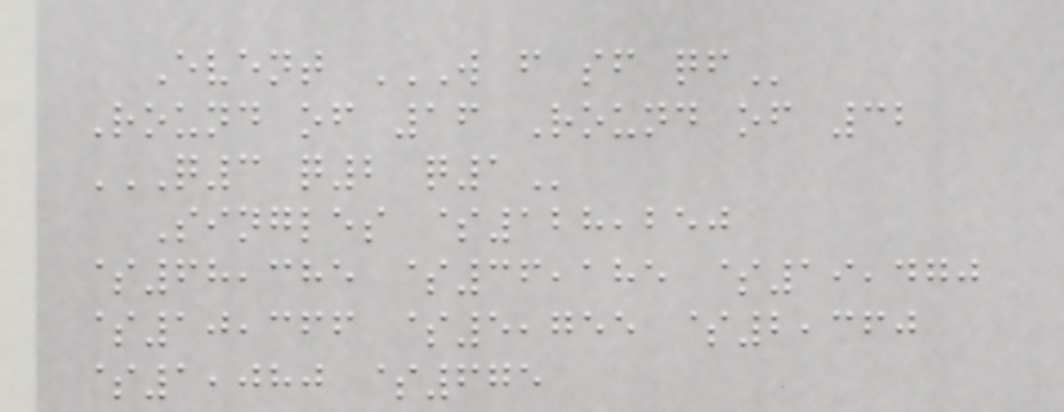Event W F SF QF
Round of 16 Round of 32
Q3 Q2 Q1
Singles $128,250
$68,385 $36,185 $19,470
$10,366 $5,755 $2,360
$1,080 $675
